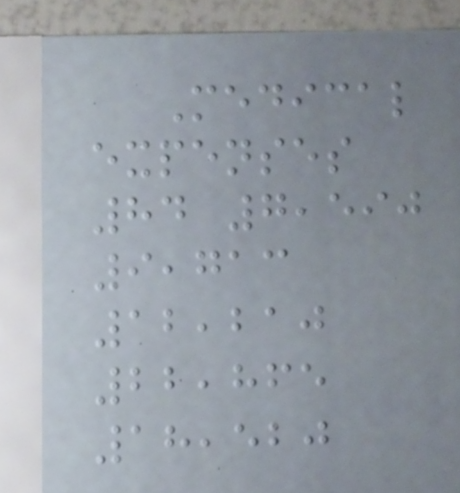Medical
expenses
84 7,590
9,713
12,210
22,865
18,520
